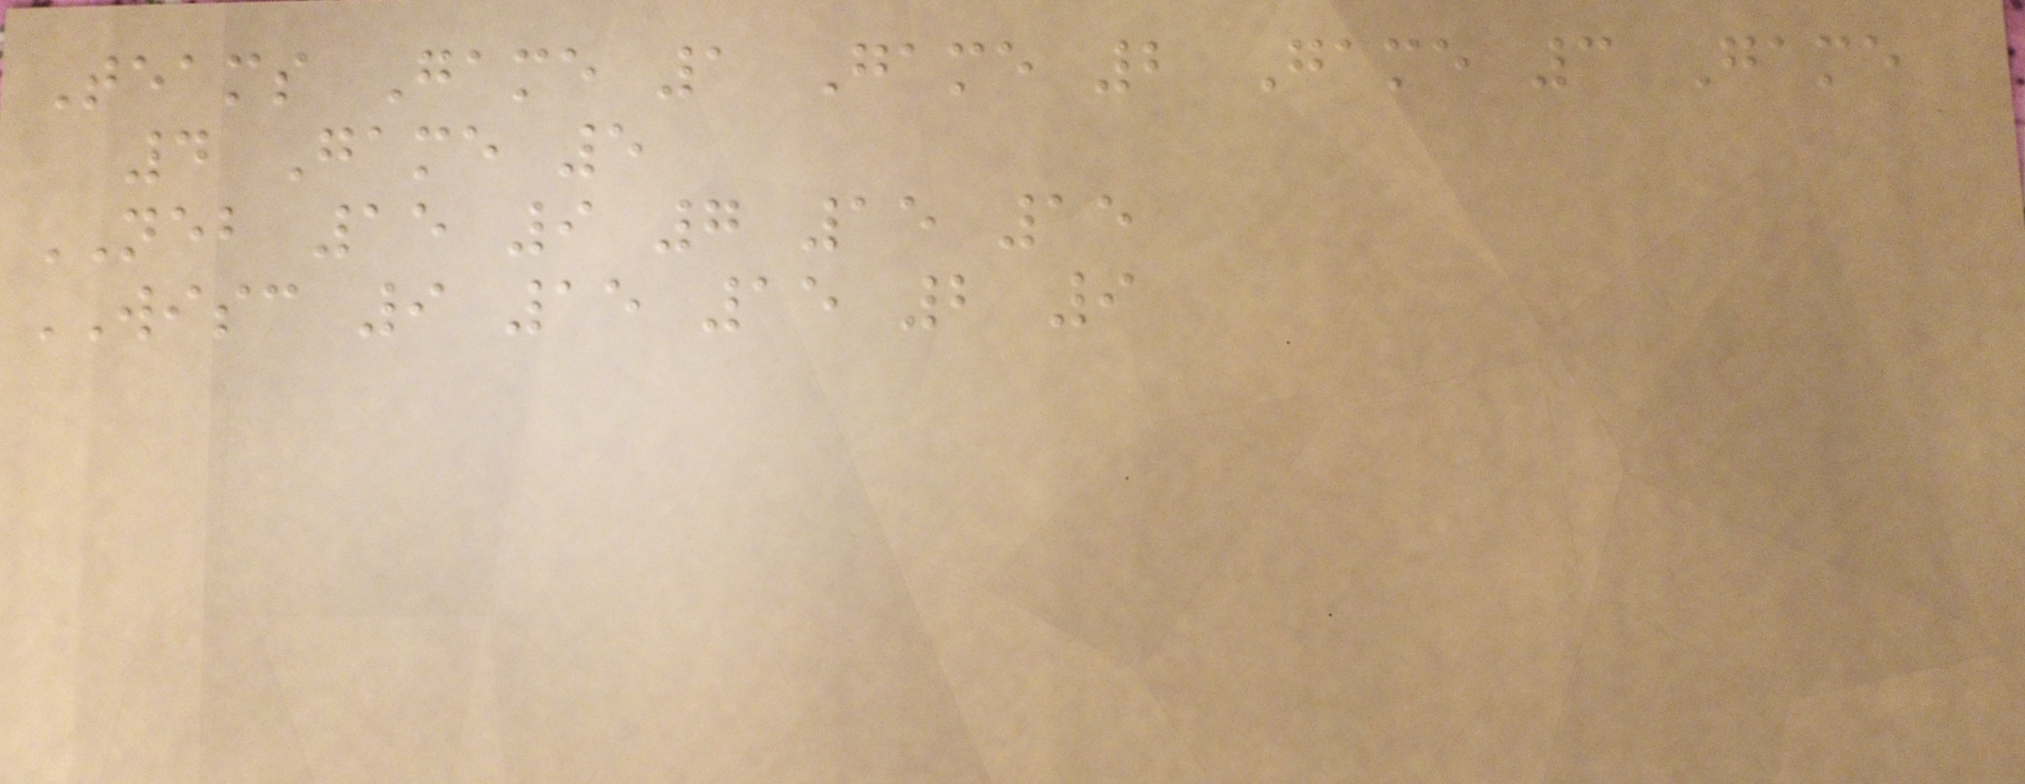Teams Game 1 Game 2 Game 3 Game
4 Game 5
NEB 15 9 7 15 15
WISC 9 15 15 2 9
